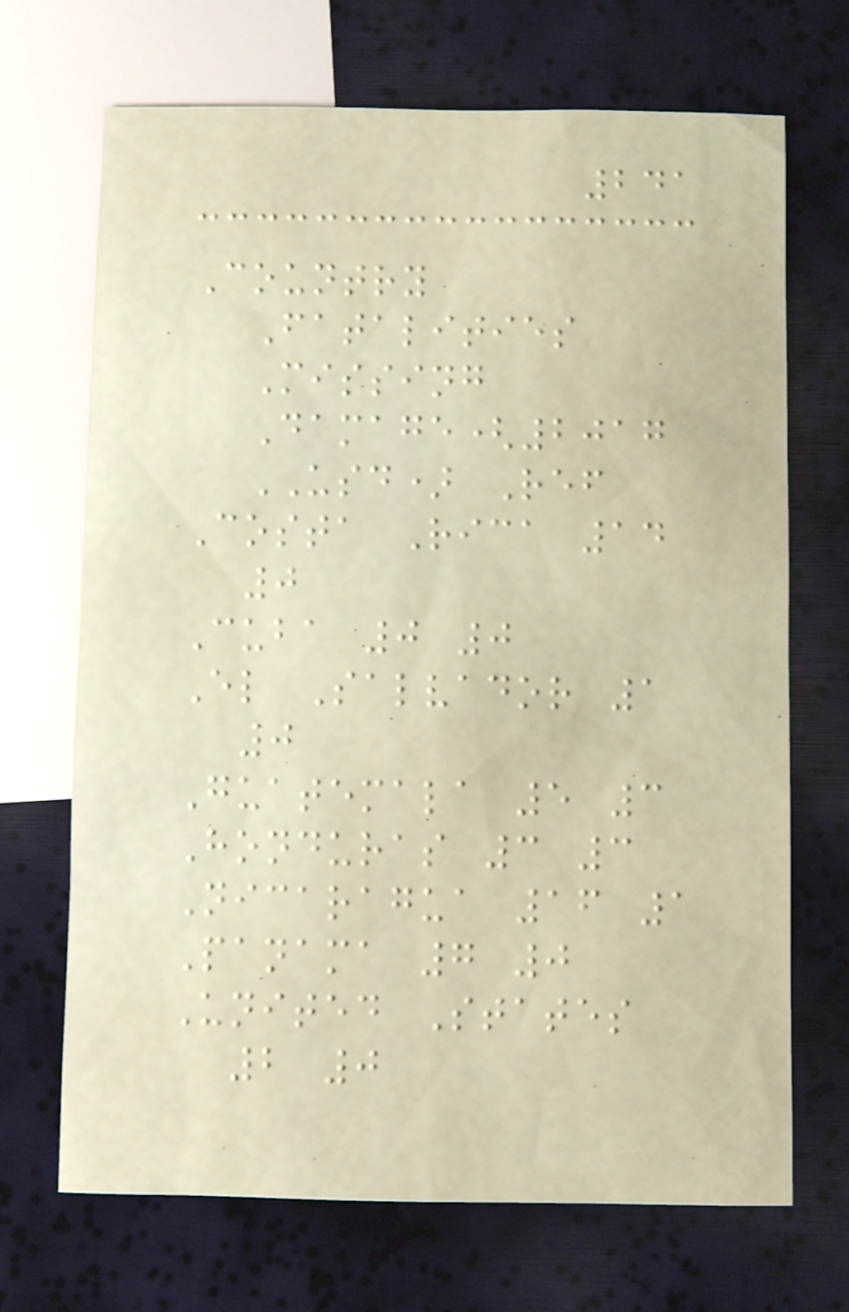241
Country
Fatalities
Missing
Damage(2017
USD) Ref
Costa Rica 14
0
Cuba 0 0
El Salvador 1
0
Guatemala 5 3
Honduras 3 3
Nicaragua 16 1
Panama 7 0
United States
2 0
